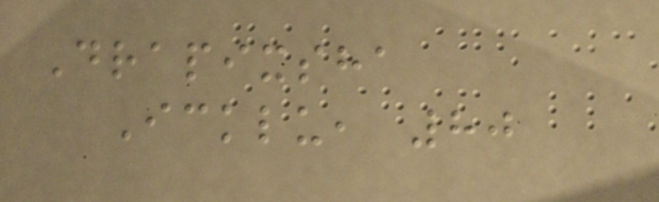Drapixsha
Icklu, 80
